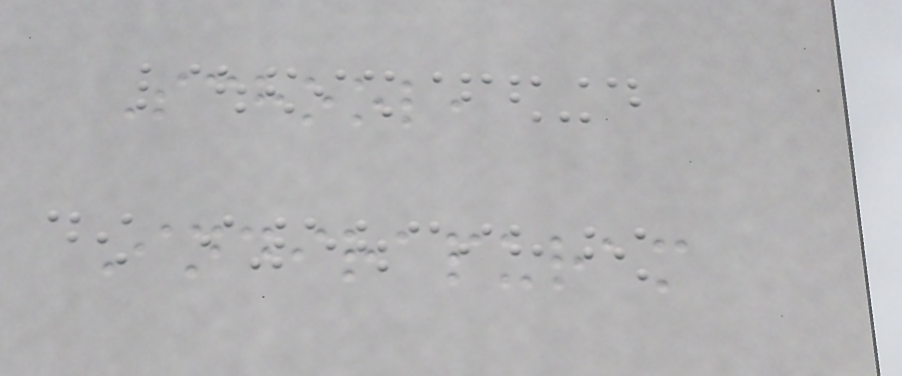School,
Indirapuram
